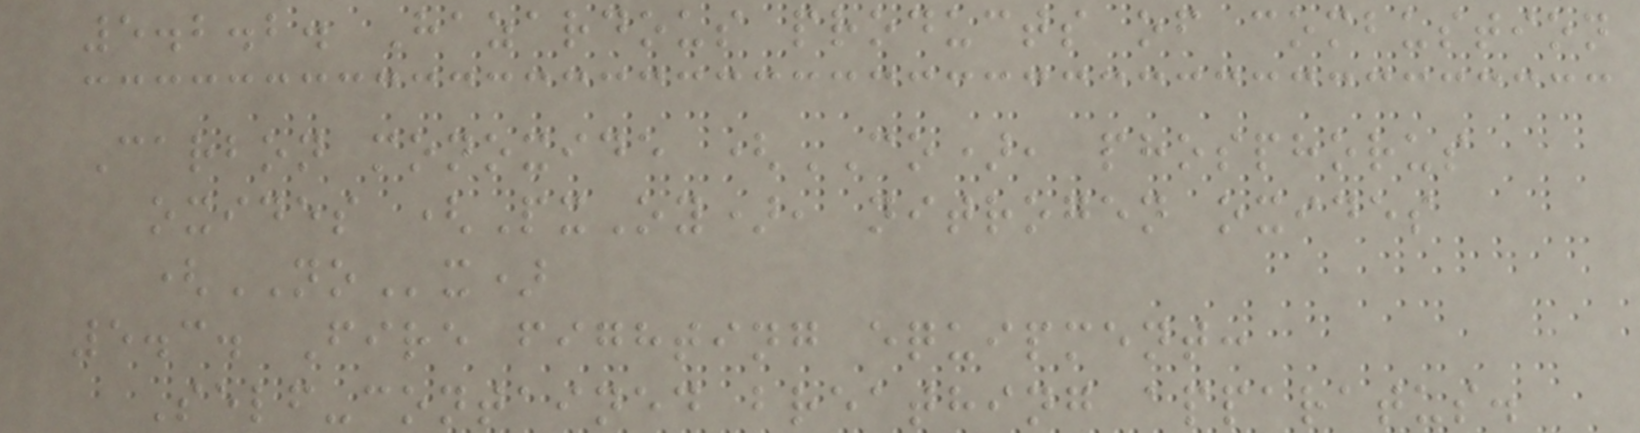5.2.2. Hazardous products of combustion
Carbon monoxide (CO), phosphorus
oxides (PxOy), nitrogen oxides
(NOx)
5.3. Fire fighting equipment:
Self-contained breathing apparatus.
